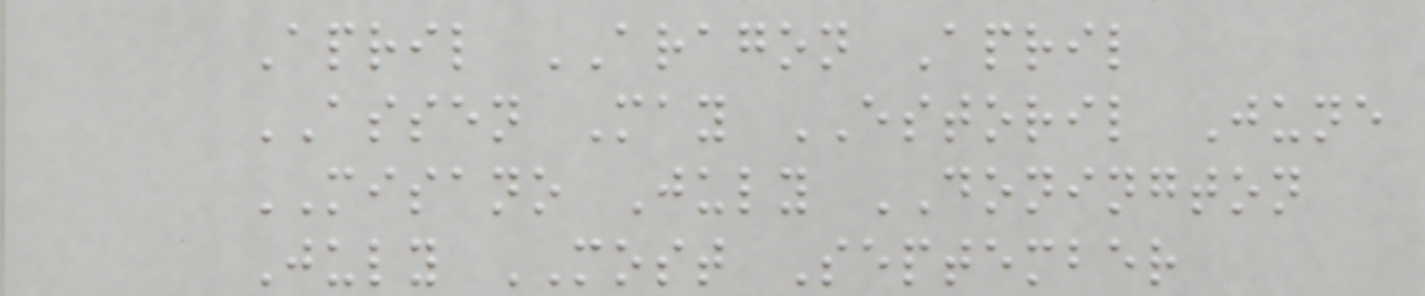April ARAGON April
ASSEN May ESTORIL June
MISANO July DONINGTON
July MOST September
